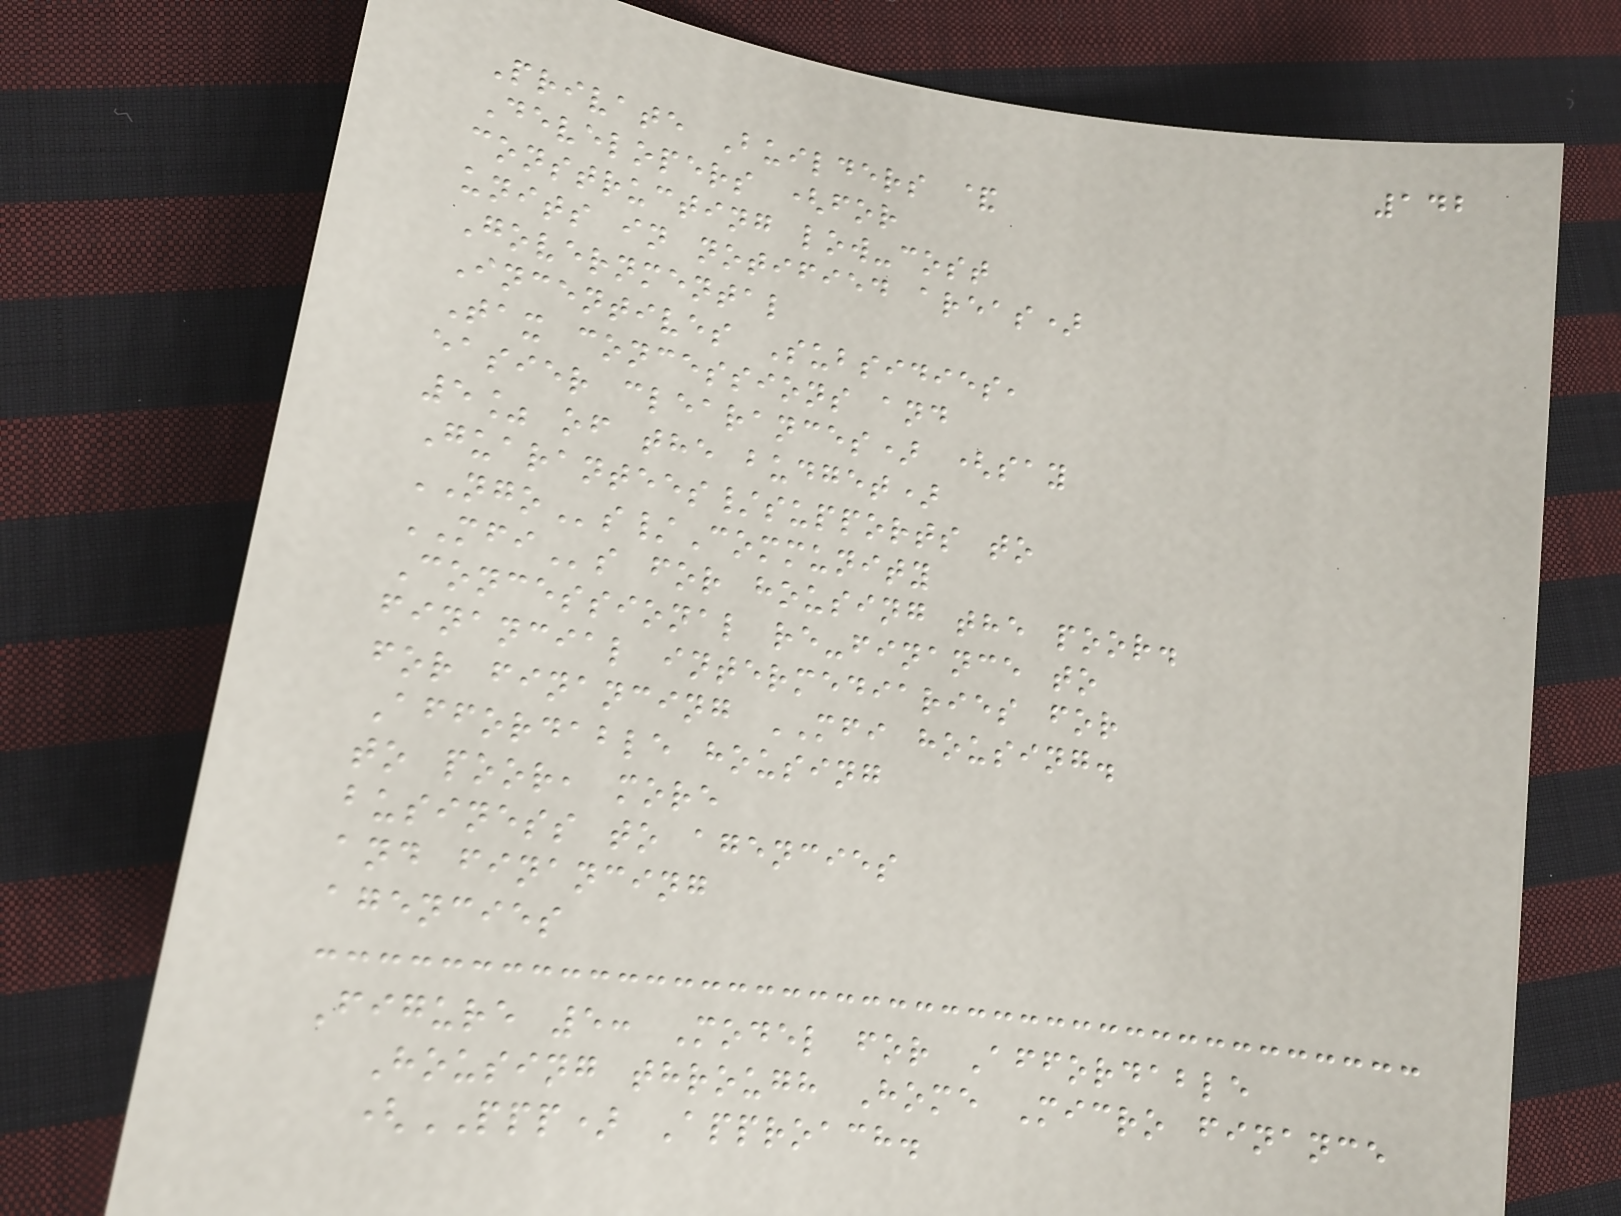142
Private Builders &
Developers (for
constructing low-cost
units in notified areas)
Governmental
Incentives Subsidies,
Tax concessions and
easier clearances) (say
5% of the budget)
Guarantees/supports to
NGOs/Community
MFIs for housing the poor.
Concessional re-finance to
financial intermediaries for
for financing MFI housing.
Affordable housing
to poor, more
business to agencies
and financing
agencies
Figure 5: Model for Affordable
Housing through Home Micro finance
(PPP) Approach.
